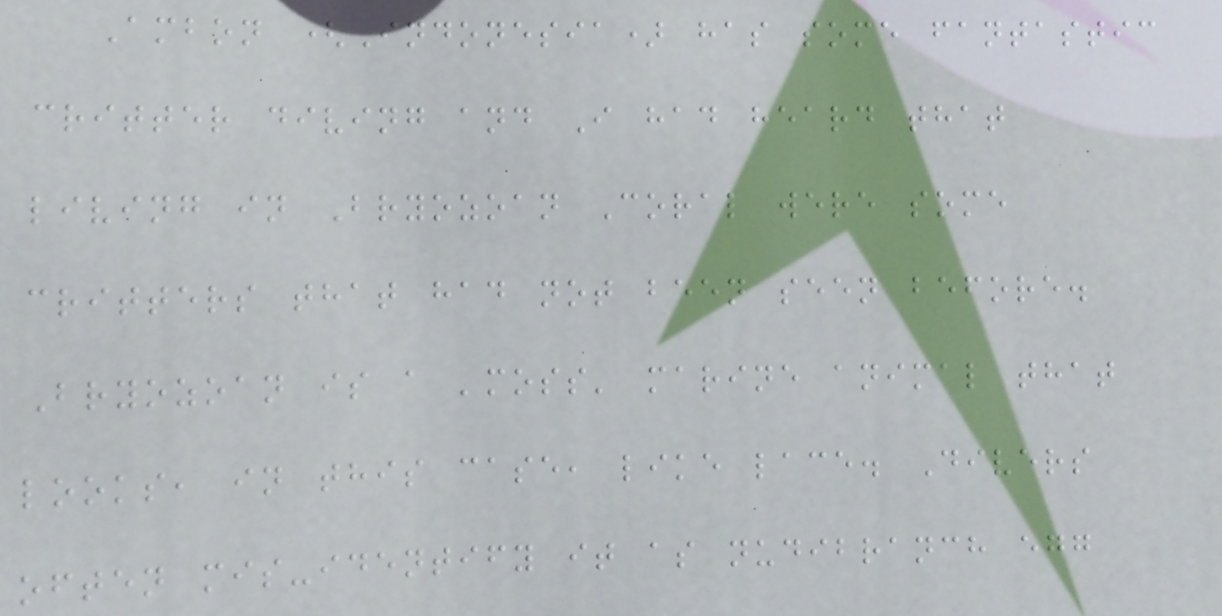Ambon (Indonesia) has some fantastic
critter diving and I had heard that
living in Bryozoan Coral were some
critters that had not been seen before.
Bryozoan is a 'moss' marine animal that
looks, in this case, like lace. Divers
often mis-identify it as nudibranch egg
